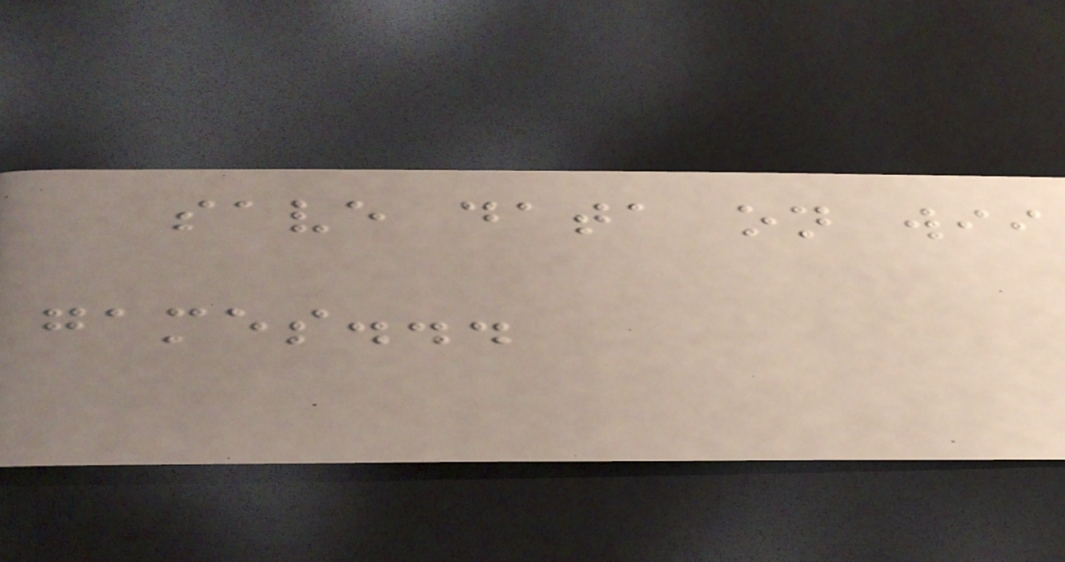save data on wii
games...
